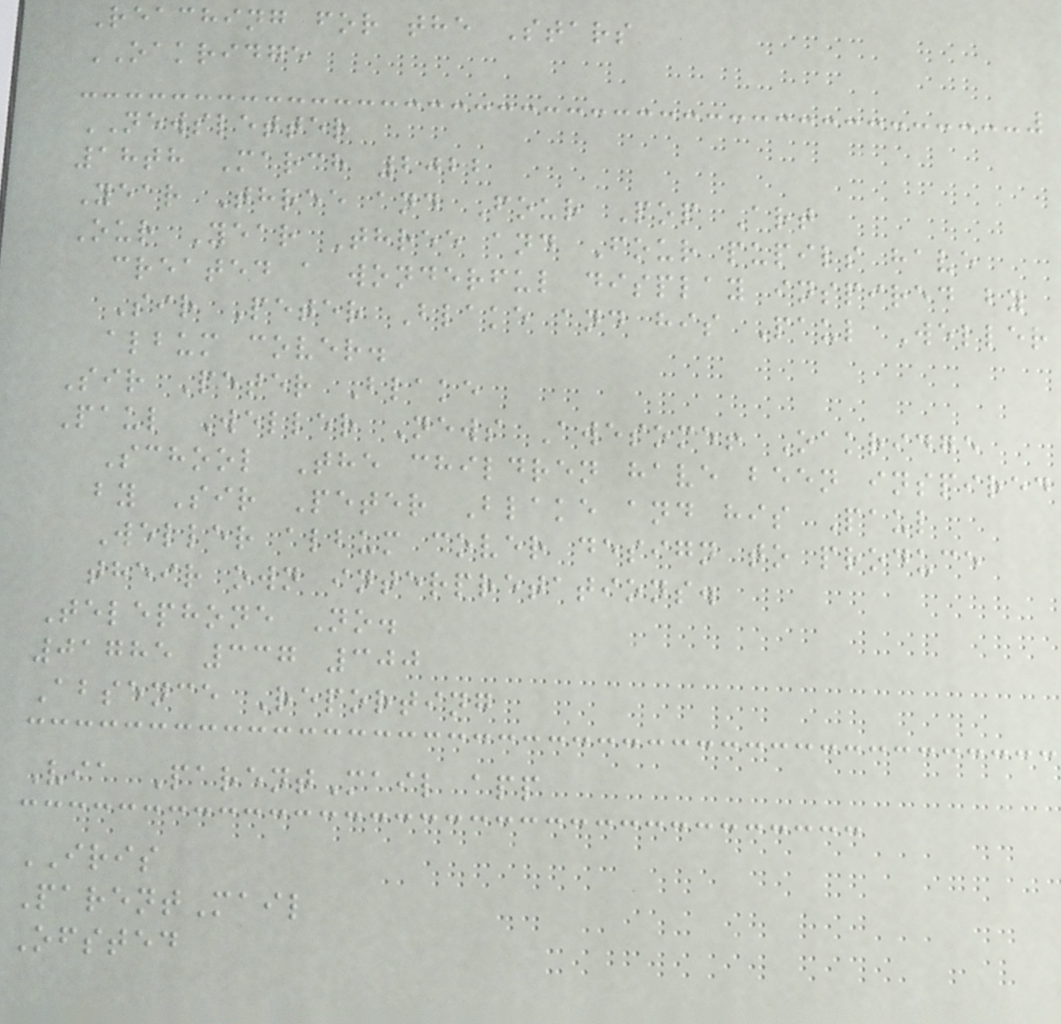Reaching for the Stars
OAKRIDGE
NEWSLETTER
18th March 2022
Year Three and Four Pop Art
Our Year Three and Four pupils have
created a wonderful display inspired by
Sir Peter Blake and his Paul Weller
album cover.
Sir Peter Blake
Paul Weller News Awesome! Oakridge
School The children have been inspired
by Sir Peter Blake and his Paul
Weller album cover design to produce
their own interpretations.
Telephone No.
01785 337 300
Absence Reporting
Via ParentMail app
IRIS
ParentMail
Ofsted
